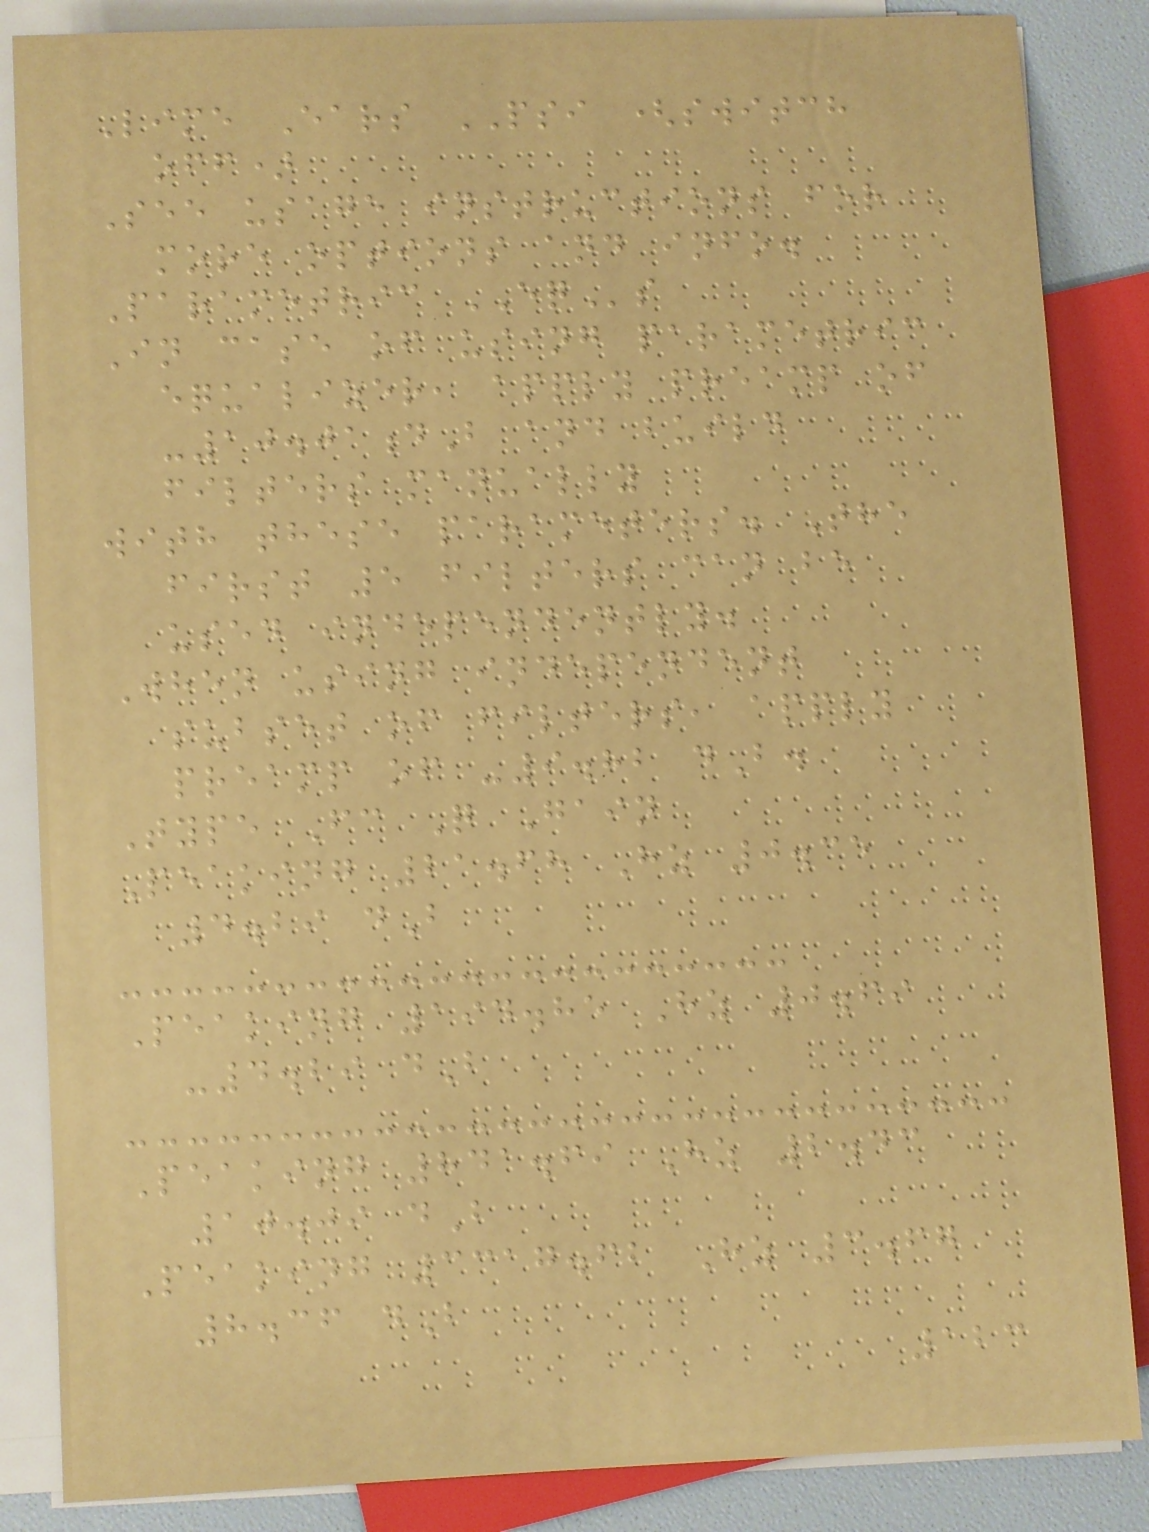Lime Ears PSI (switch
off)
See usage instructions for
more options and info.
Parametric EQs
In case of using parametric
equalizer, apply preamp of
-10.01dB and build
filters manually
with these parameters. The
first 5 filters can be
used independently.
When using independent
subset of filters, apply
preamp of -9.82 dB.
Type Fc Q Gain
Peaking 21.68 Hz 0.35
4.29 dB
Peaking 194.85 Hz 0.69
-4.29 dB
Peaking 841.69 Hz 2.43
10.09 dB
Peaking 3317.62 Hz 3.67
8.36 dB
123
